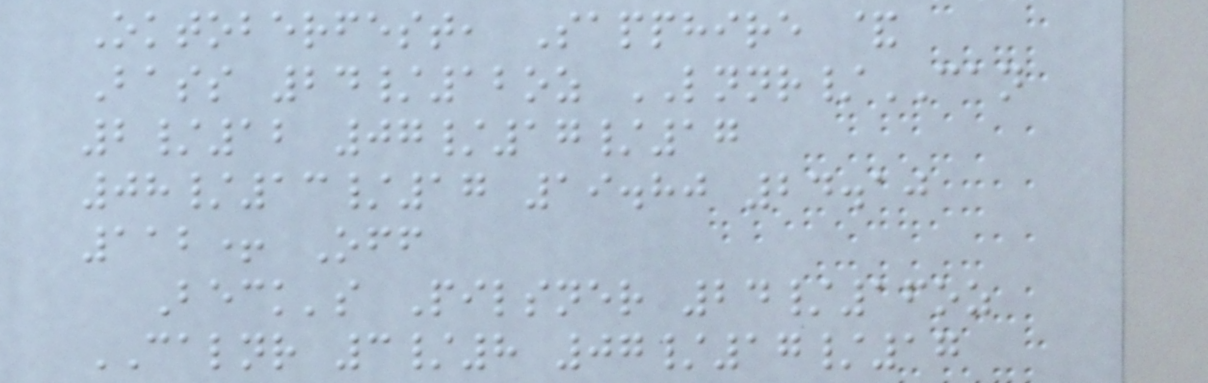Oktoberfest, Sapphire &
Bass 24/12oz LNNR/CAN
2/12 07/17/17
08/13/17 19.80 24.10
112+ Off
Beck's Pilsner 24/16oz
CALNR 3/8 07/17/17
